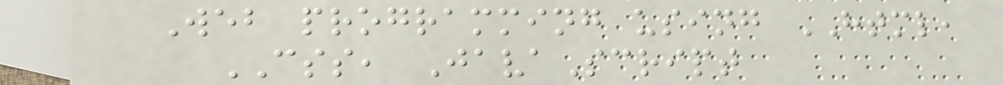Web programming using HTML,
CSS, JavaScript
